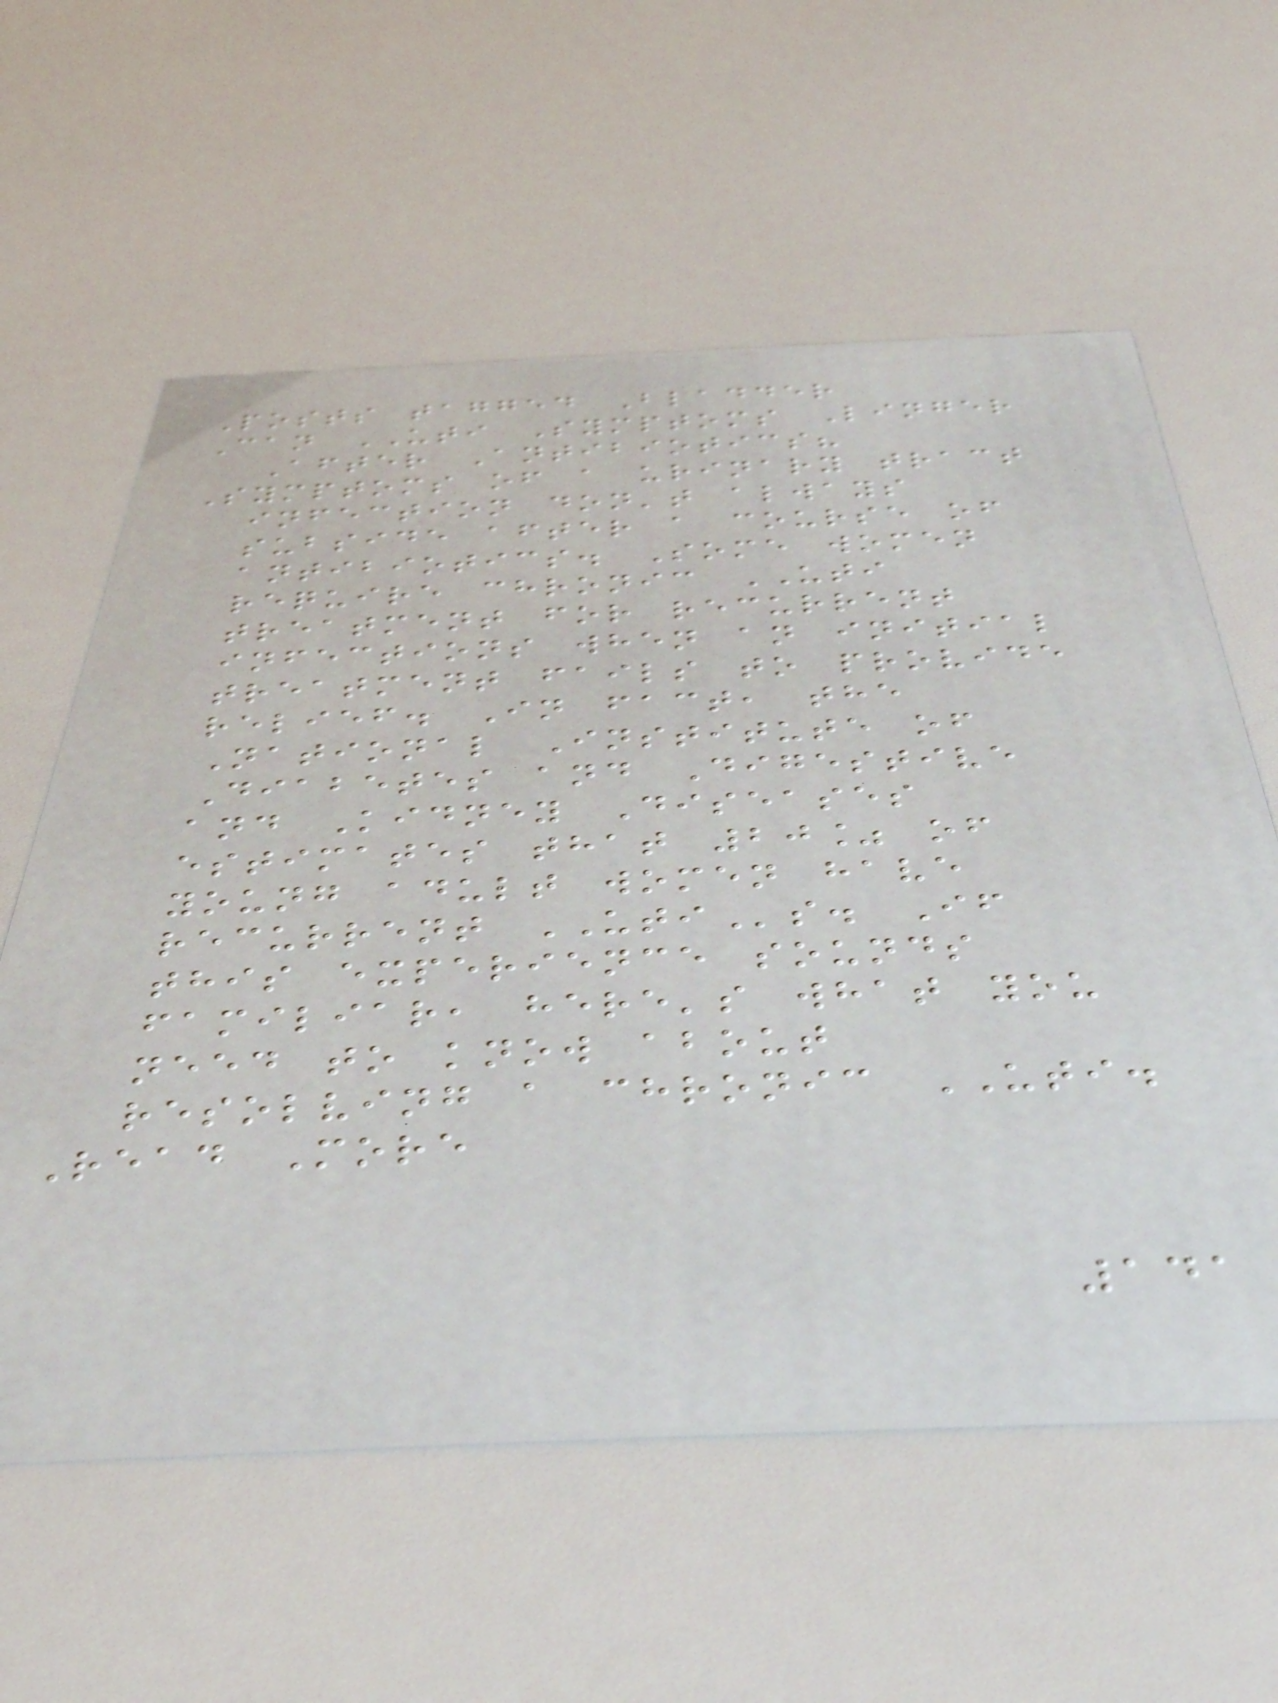Posts tagged Bladder
Can UTI Symptoms Linger
After Antibiotics?
Symptoms of a urinary tract
infection don't always
subside after a course of
antibiotics. Some women
require chronic UTI
treatment for recurrent
infections when an initial
treatment fails to provide
relief. In fact, the
National Institute of
Diabetes and Digestive
and Kidney Diseases
estimates that 20% of
young adult women have
recurrent UTIs. If
this experience sounds
familiar, here's what you
need to know about
resolving a chronic UTI.
Read More
141
